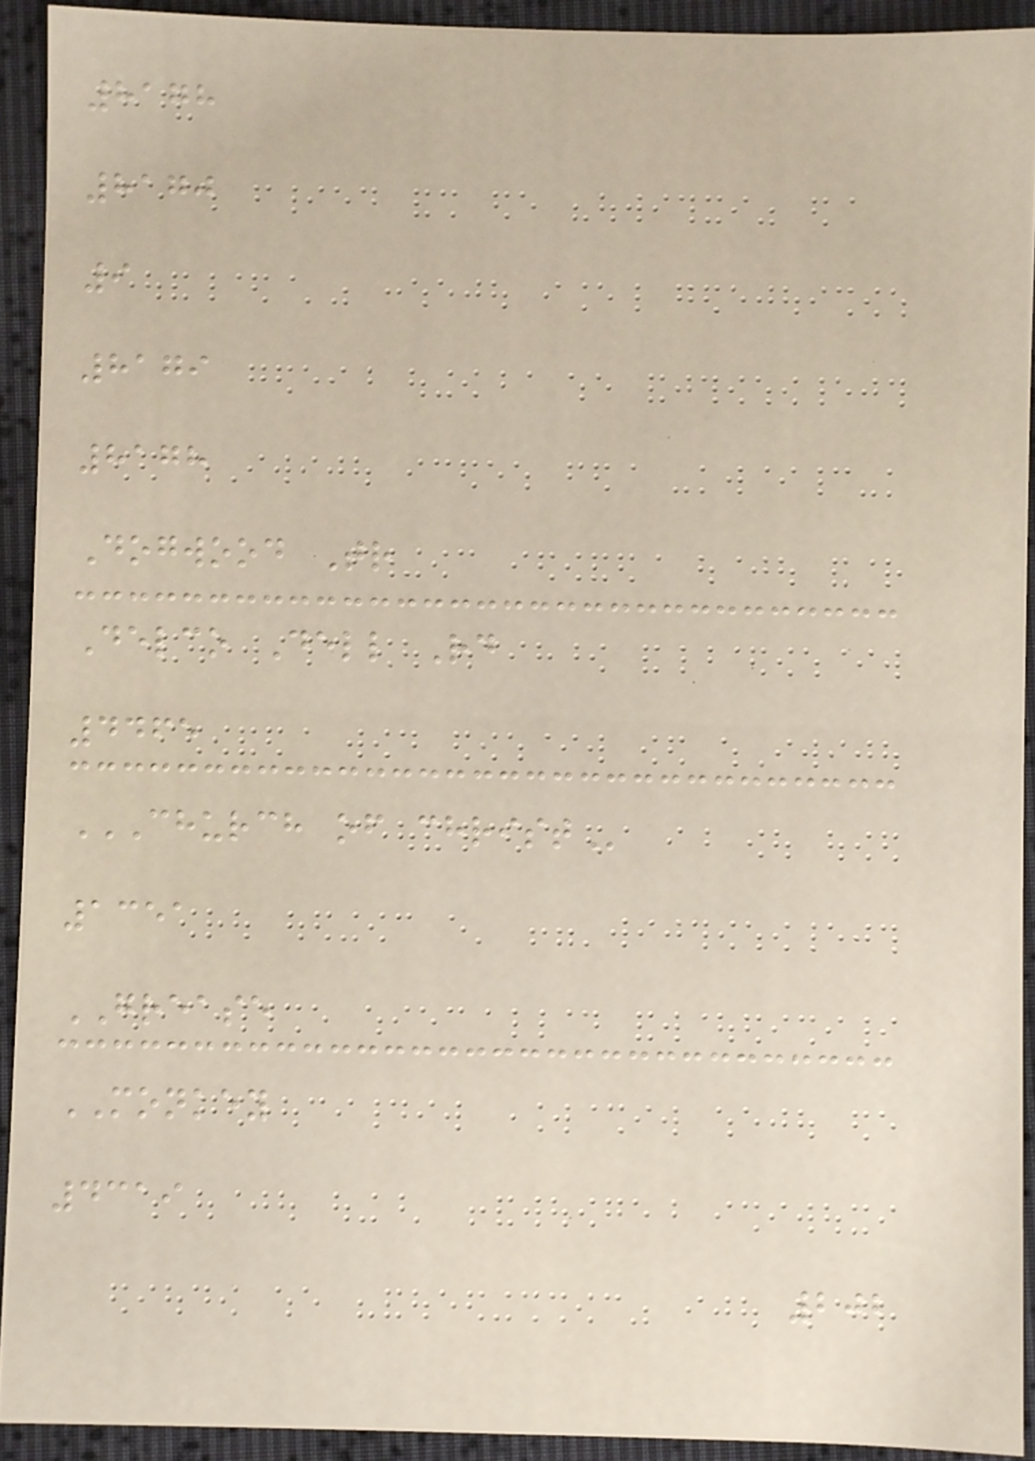8178
8170
9
8179
8178
Dogwood Tr
Delco Dell Rd
4465
CHURCH OF CHRIST
1351
GREASE
MONKEY
4319
202
